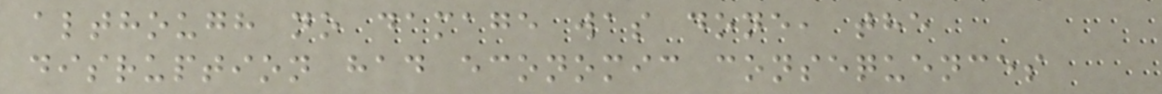although no damage was done, the
disruption had economic consequences
